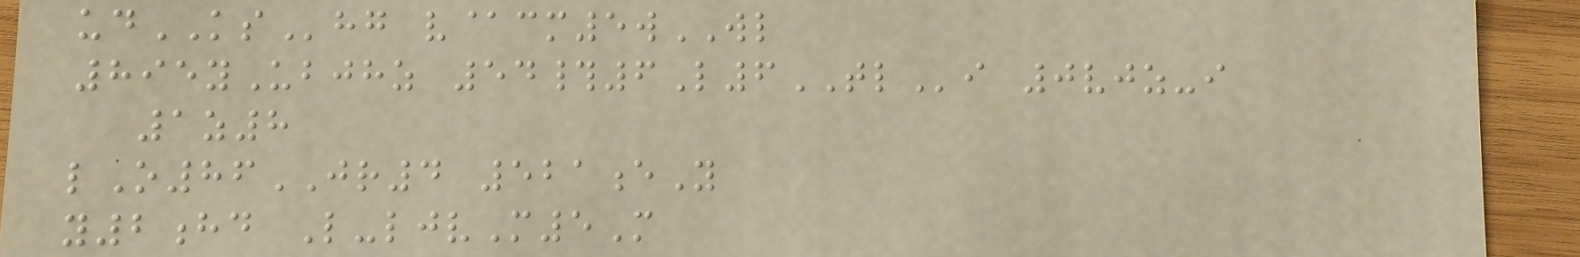udKShg v@cm5wWL
895yUbjhz 54#6L6TLi 0vjz-i
1z8
lO86JR4 521eY
y2hd L-ljvM5M
